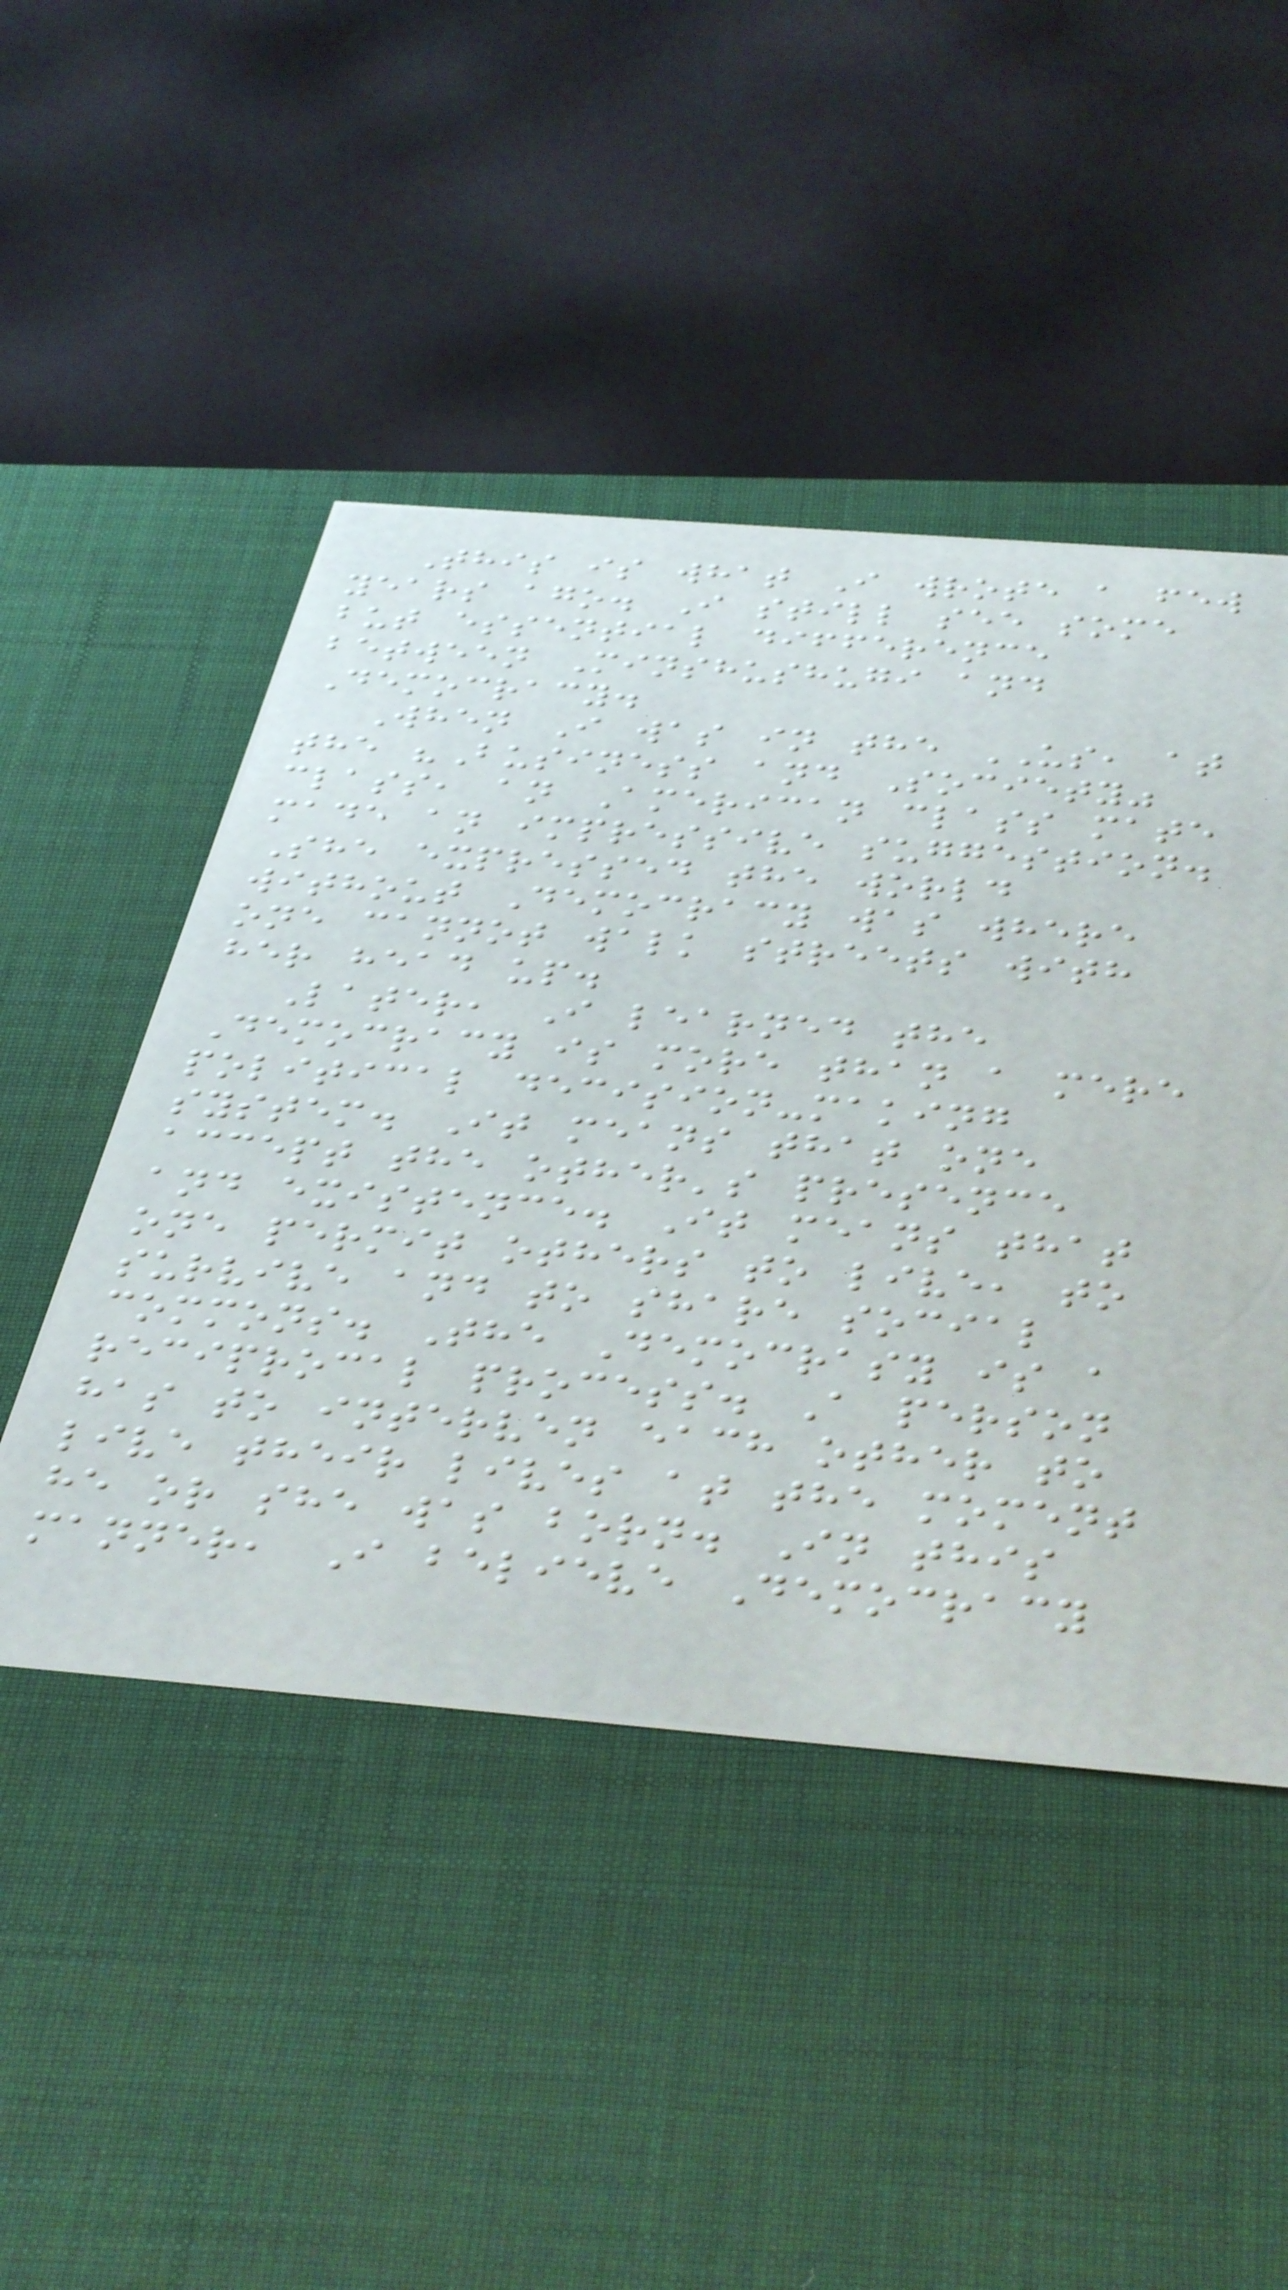This is what I wrote a few
years ago. I still see some
but essential difference
between Minshushugi and
Democracy.
When I was in the US, at
the "Business and Society"
class, an American class mate
made an impressive suggestion.
She expressed the world
without Democracy was where
one cannot walk streets with
her head up.
Later, I learned the
Democracy is more than a mere
political decision-making
system. It means that one
accept the other's presence
and existence. It means that
one permit others to live, to
survive and to share social
commons. The Democrasy is a
reciprocal process. A person
has to interven each other to
live their lives at the moment
he or she was born. In this
manner, I believe Democracy
